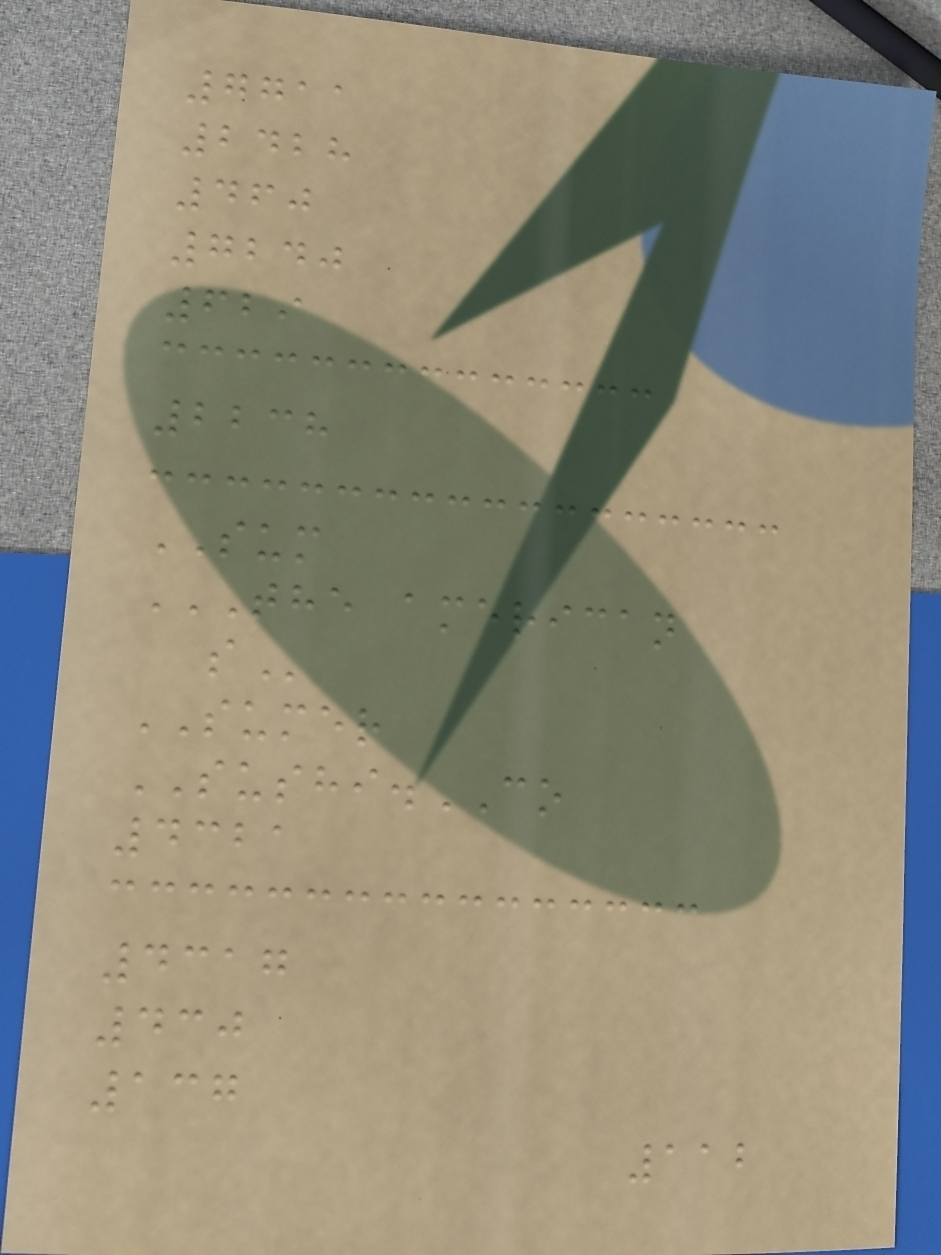7711
2428
460
7240
629
2238
SUM
THE AMERICAN
S
SUMER
SUSHI.CO
4321
4317
430
137
112
